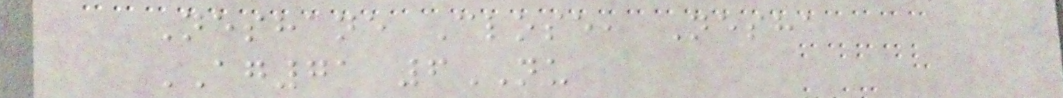Neshane Close, Nesha
AG71 6NU
